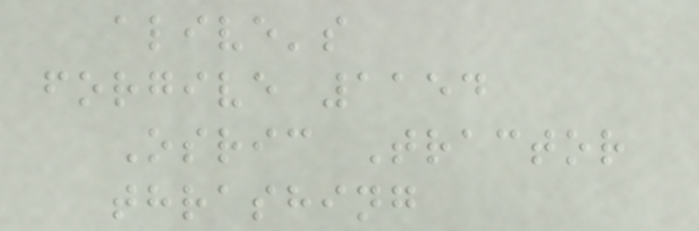alive's
forgive 1154
Osric Tractor
thrashing
